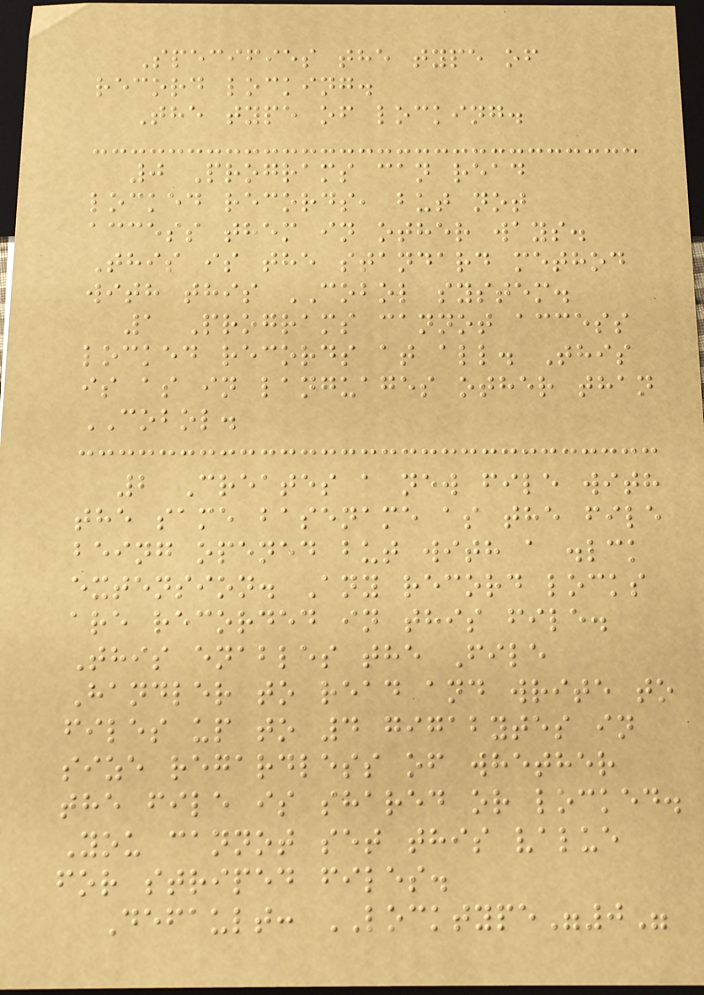Specifies the type of
record locking.
The type of locking.
0 Programs can read
locked records, but not
access them in other ways.
This is the standard method
with this COBOL system.
1 Programs cannot access
locked records at all. This
is as in languages other than
COBOL.
2 Creates a new file with
the same basename as the file
being opened but with a .lck
extension. Any record locks
are recorded in this file.
This enables the File
Handler to read and write to
files up to 4 gigabytes in
size regardless of whether
the file is shared or locked.
You cannot set this value
for striped files.
Default: LOCKTYPE"0"
